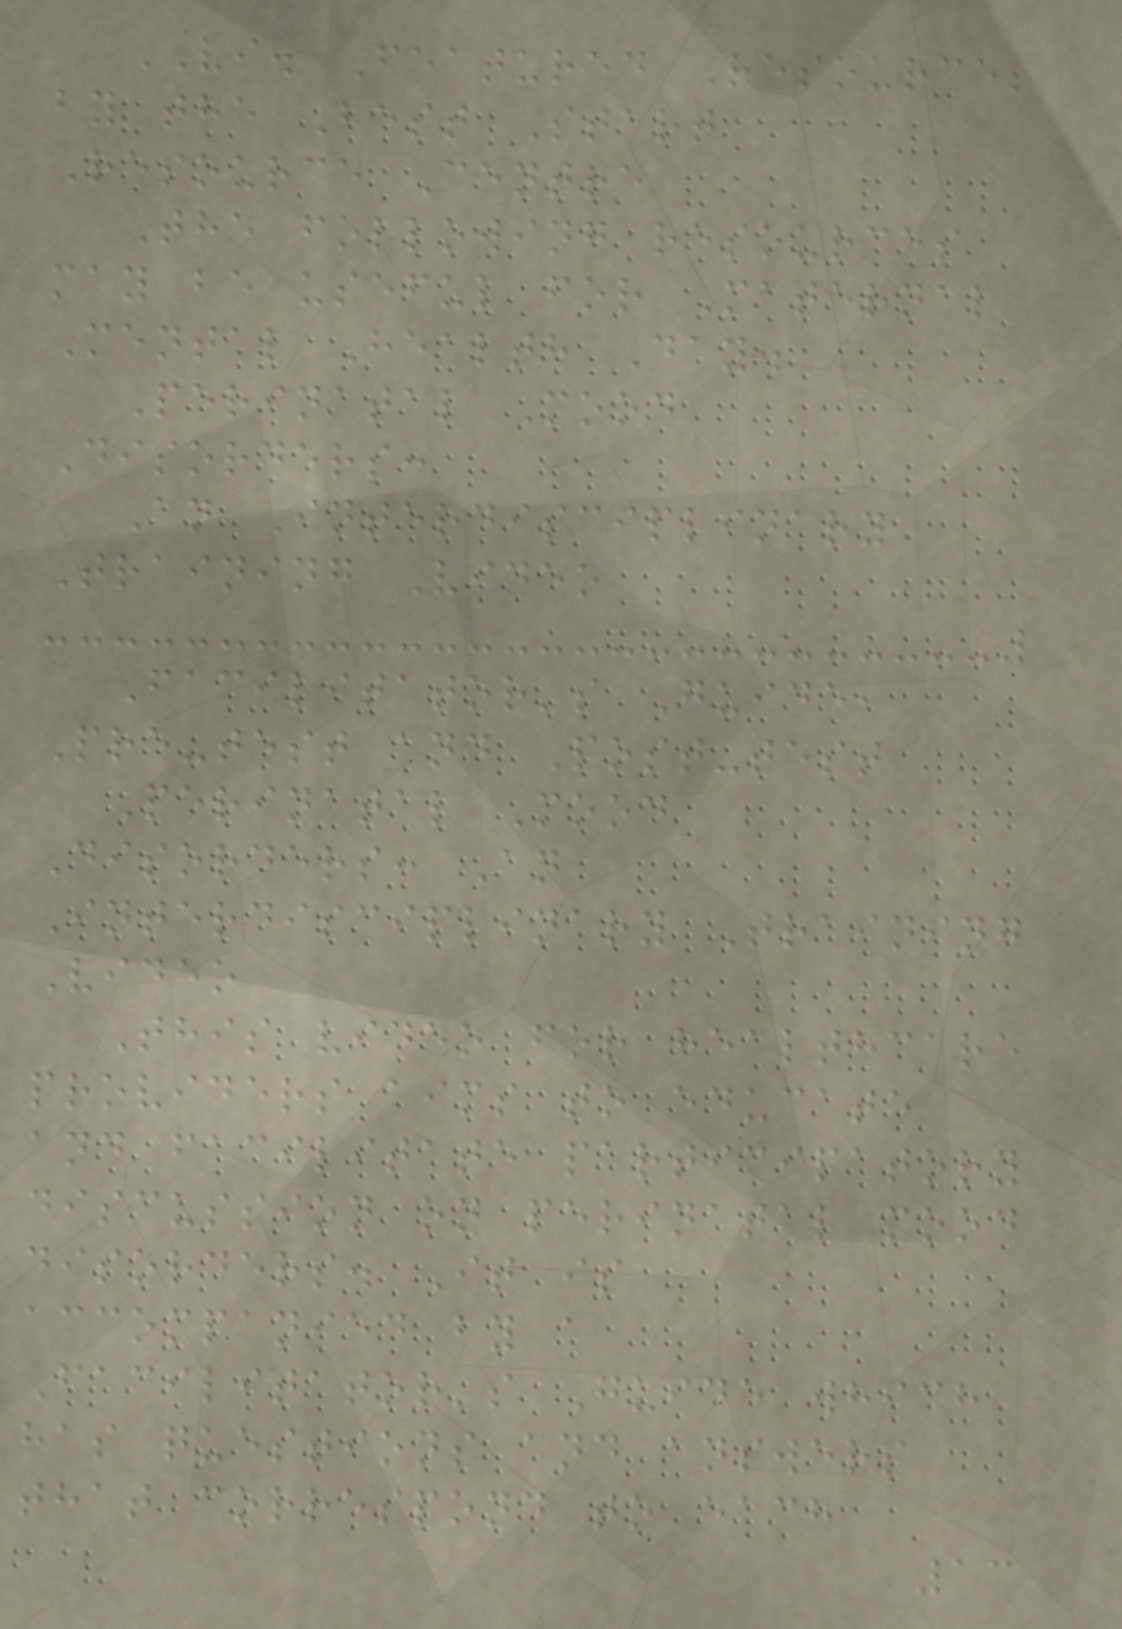VI. Featured Resources
by the Best Start
Resource Centre
The following resources
may be useful for Maternal
Mental Health Day.
Perinatal Mood
Disorders:
An Interdisciplinary
Training Video
Facilitator's Guide,
Pre-test and Post-test
Perinatal Mood
Disorders: An
Interdisciplinary Training
Video
This video for healthcare
providers aims to educate
and facilitate participatory
discussion on perinatal mood
disorders. It is
accompanied by a
Facilitator's Guide which
has questions and answers
that correspond to each
13
